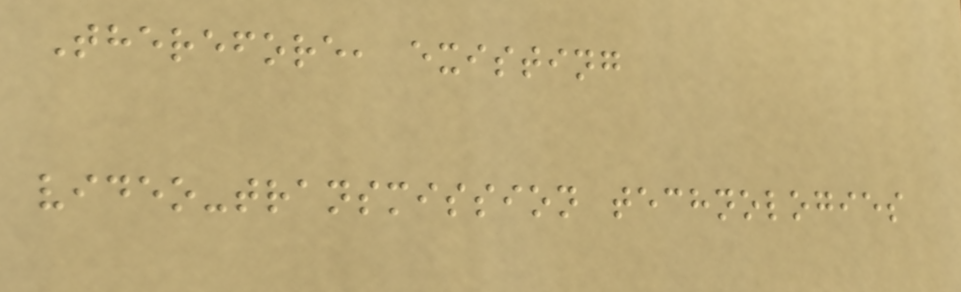Therefore, existing
video-transmission technologies
